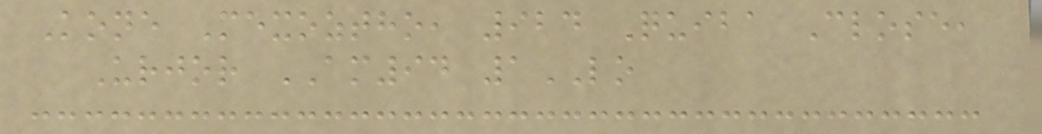Kone Mexoztho, 924 Quiba Close,
Urjor AM94 1LO
